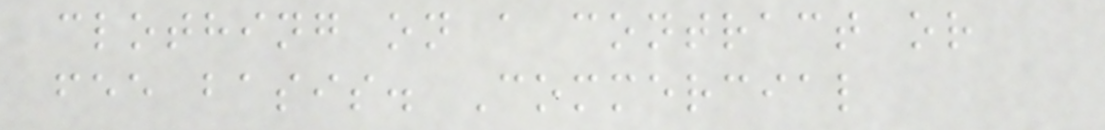clothing on a contract or
fee basis. Commercial
